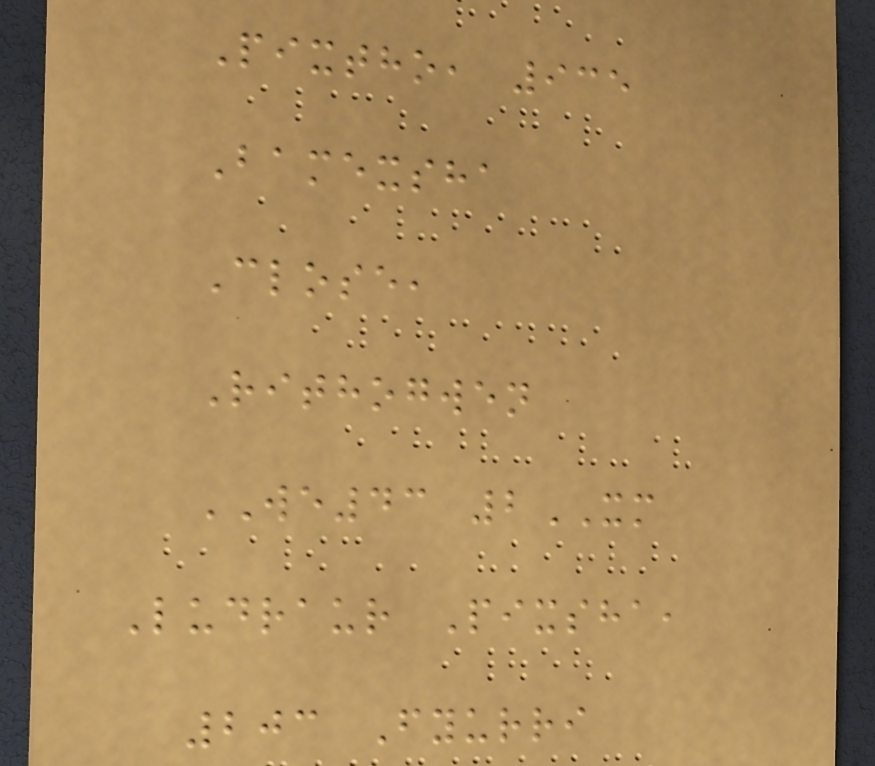Pixtho, 935
Bamexsha
Close,
Rithogwen
WE43 2XM
Ludraur Pixsha,
203 Fyurri
